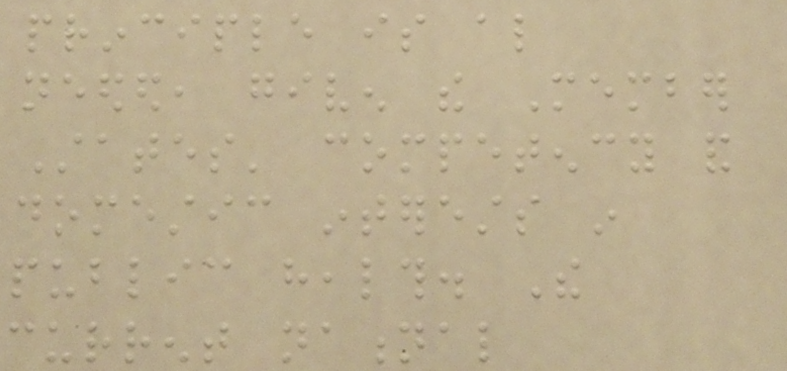principle is also
needed, given the Member
States' competency and
domestic interests in
public health. The
current national
